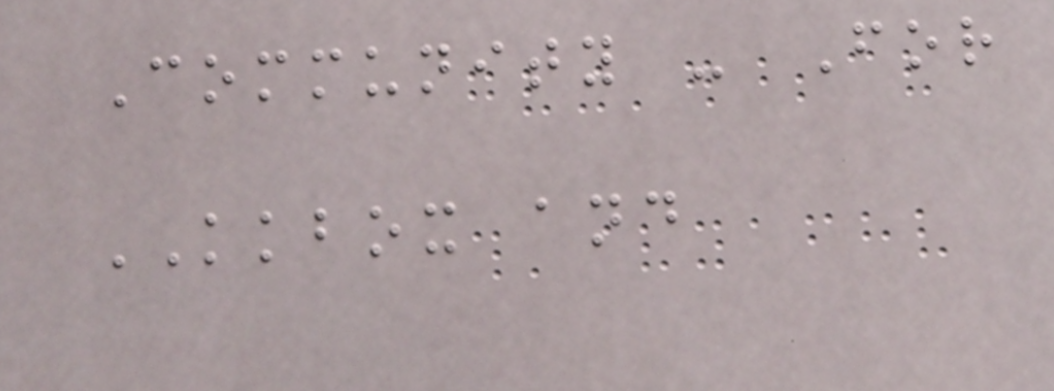Community - For
KKBOX and
